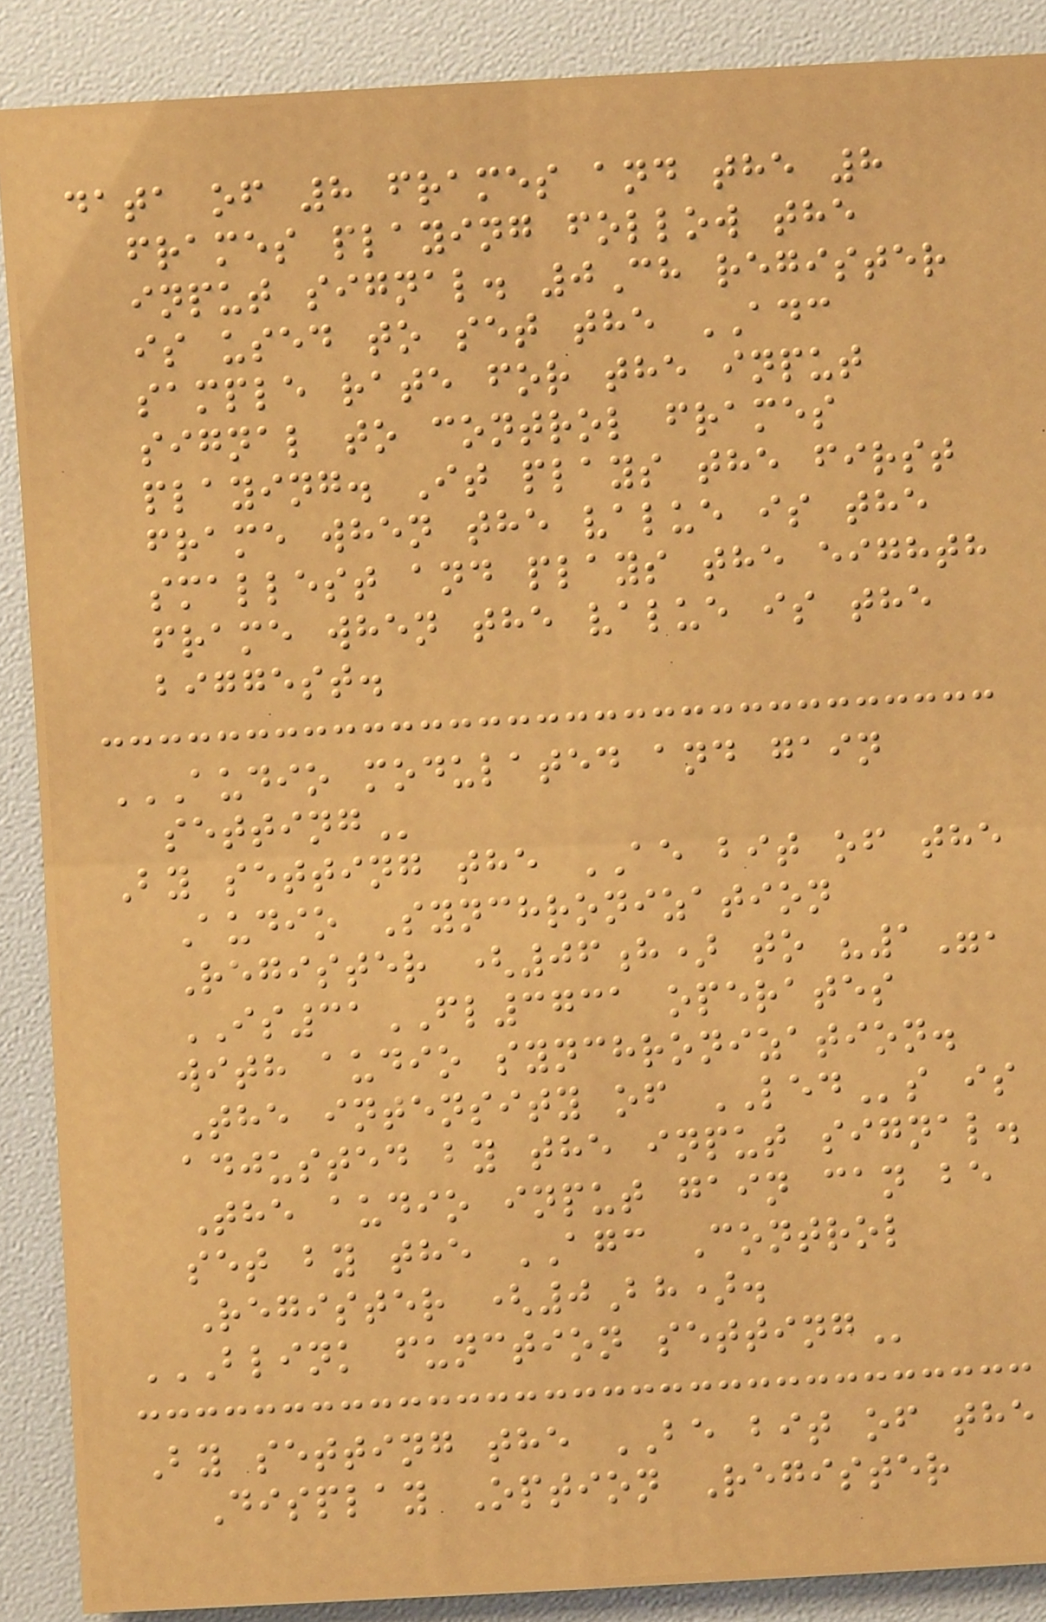data of 8 frames and the 8
frames playing follow the
input signal. 0Ch register
is used to set the ADC
sample rate for the input
signal to control frames
playing. It plays the first
frame when the value is the
smallest and plays the eighth
frame when the value is the
biggest.
AUDIO MODULATED AND GAIN
SETTING
By setting the AE bit of the
Audio Synchronization
Register (06h) to "1",
IS31FL3731 operates
with audio synchronization.
The intensity of LEDs is
adjusted by the input signal.
The audio input gain can be
set by the AGC Control
Register (0Bh).
BLINK FUNCTION SETTING
By setting the BE bit of the
Display Option Register
